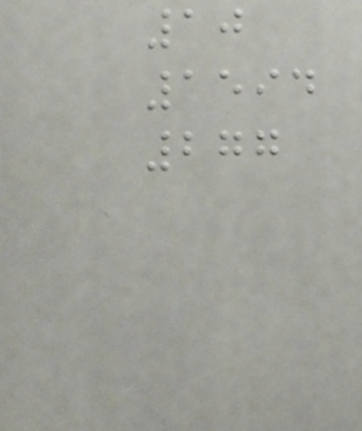10
1594
277
